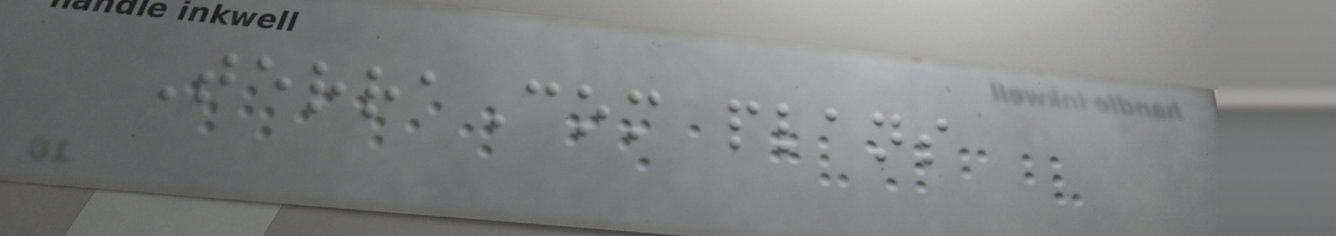TerraCom plans
